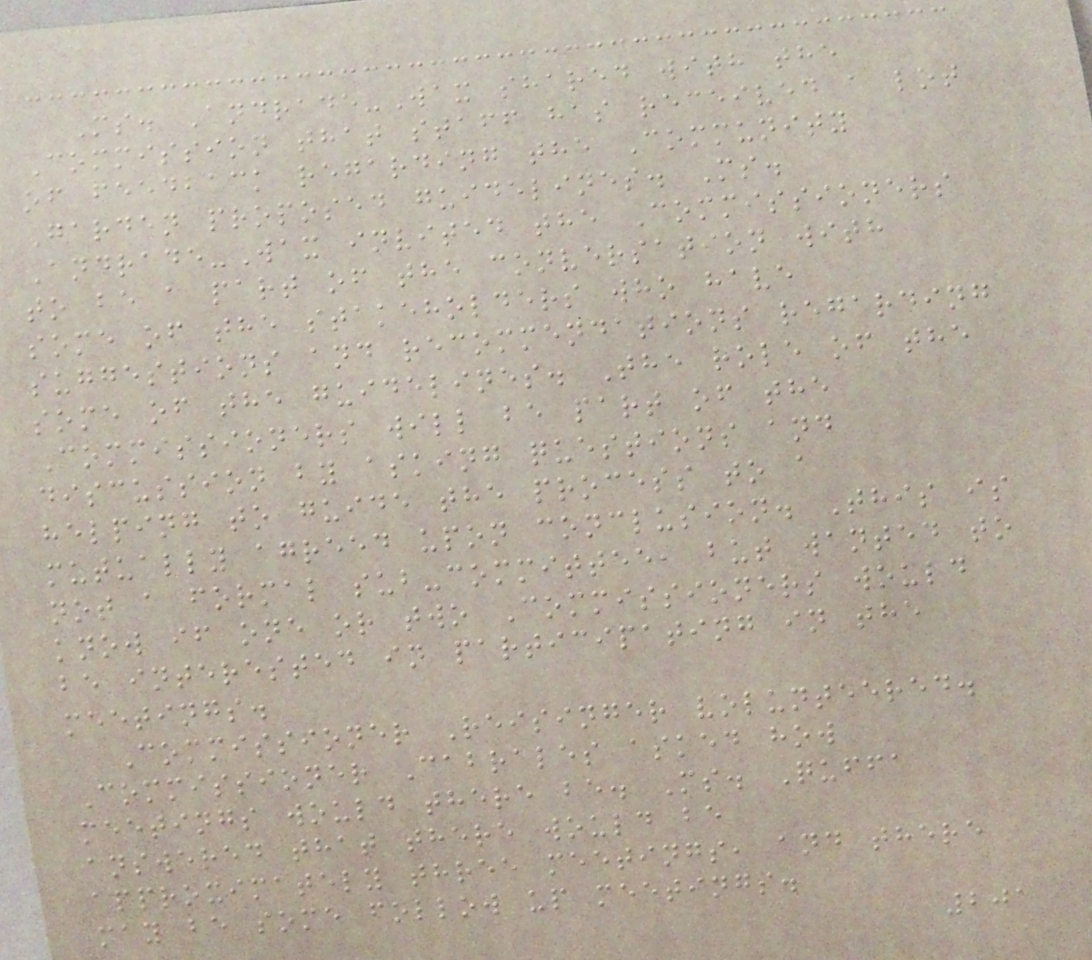Ms. Andrade-Wax shared with the
Commission that staff has received a lot
of feedback regarding the Community
Garden proposed guidelines. Ms.
Andrade-Wax invited the Commissioners
to be a part of the conversation with
some of the stakeholders who have
suggestions and recommendations regarding
some of the guidelines. The role of the
Commissioners will be part of the
discussion by asking questions and
helping to guide the process to a
mutually agreed upon conclusion. This is
not a formal sub-committee, but wanted to
know if one or two Commissioners would
be interested in participating in the
meetings.
Commissioner Reisinger volunteered.
Commissioner Cabrales asked how
meetings would there be. Ms. Quffa
answered that there would be
approximately three meetings, and there
may be some follow up meetings.
201
